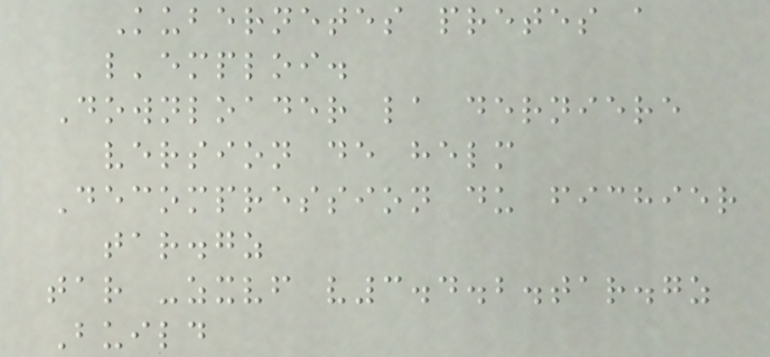Kubernetes pretes a
l'emploi.
Downloader la derniere
version de helm
Decompression du fichier
tar.gz
tar -zxvf v3.4.2.tar.gz
Build
